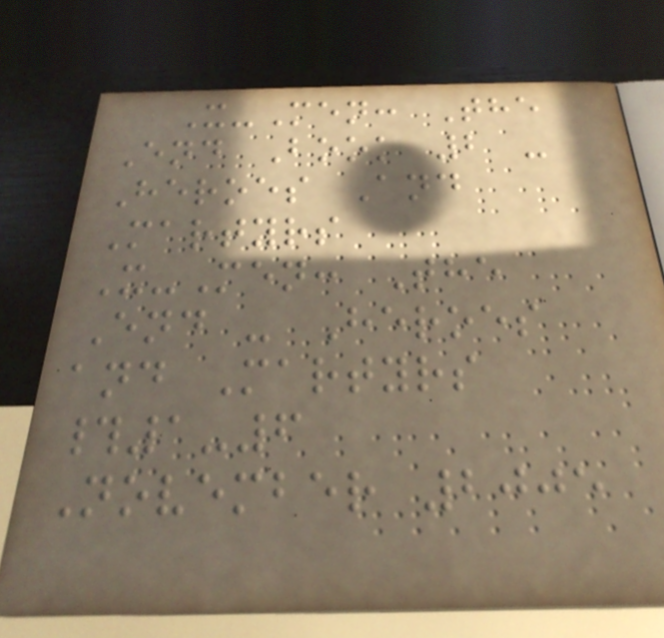X-Men: The
End Book 2 -
Heroes And
Martyrs
X-Men: The
End - Heroes
and Martyrs
#1-6
November 2005
